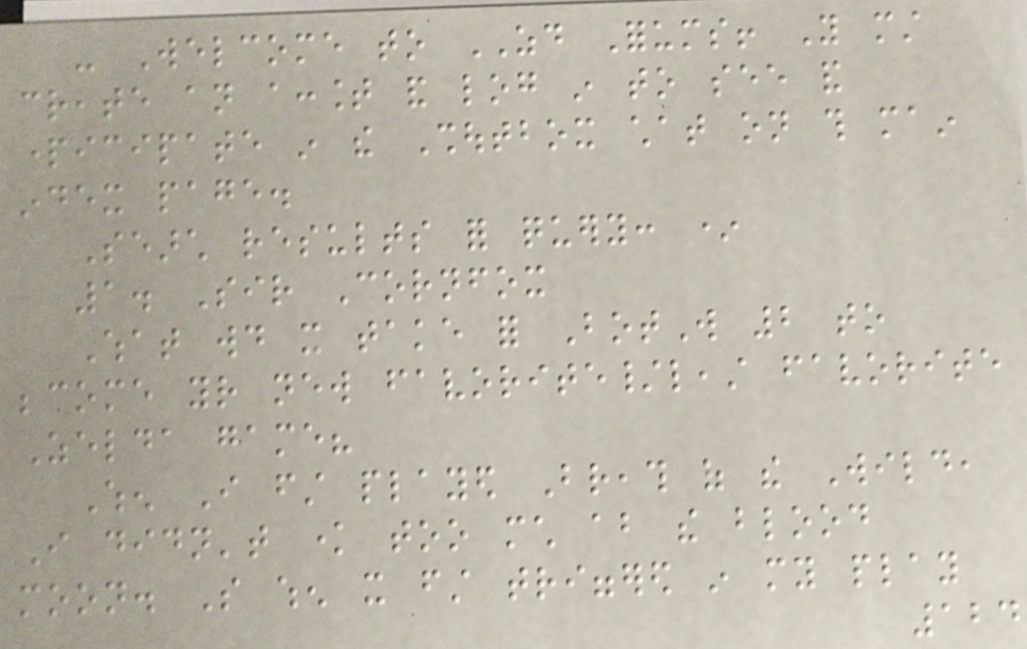- Welcome to ZD Forums! You must
create an account and log in to see and
participate in the Shoutbox chat on this main
index page.
Search results for query: *
1. Sir Cornfox
What would it take for BotW 2 to
become your new favorite/least favorite
Zelda game?
When I first played Breath of the Wild,
I didn't know too much about the blood
moon. So when it first triggered in my play
124
